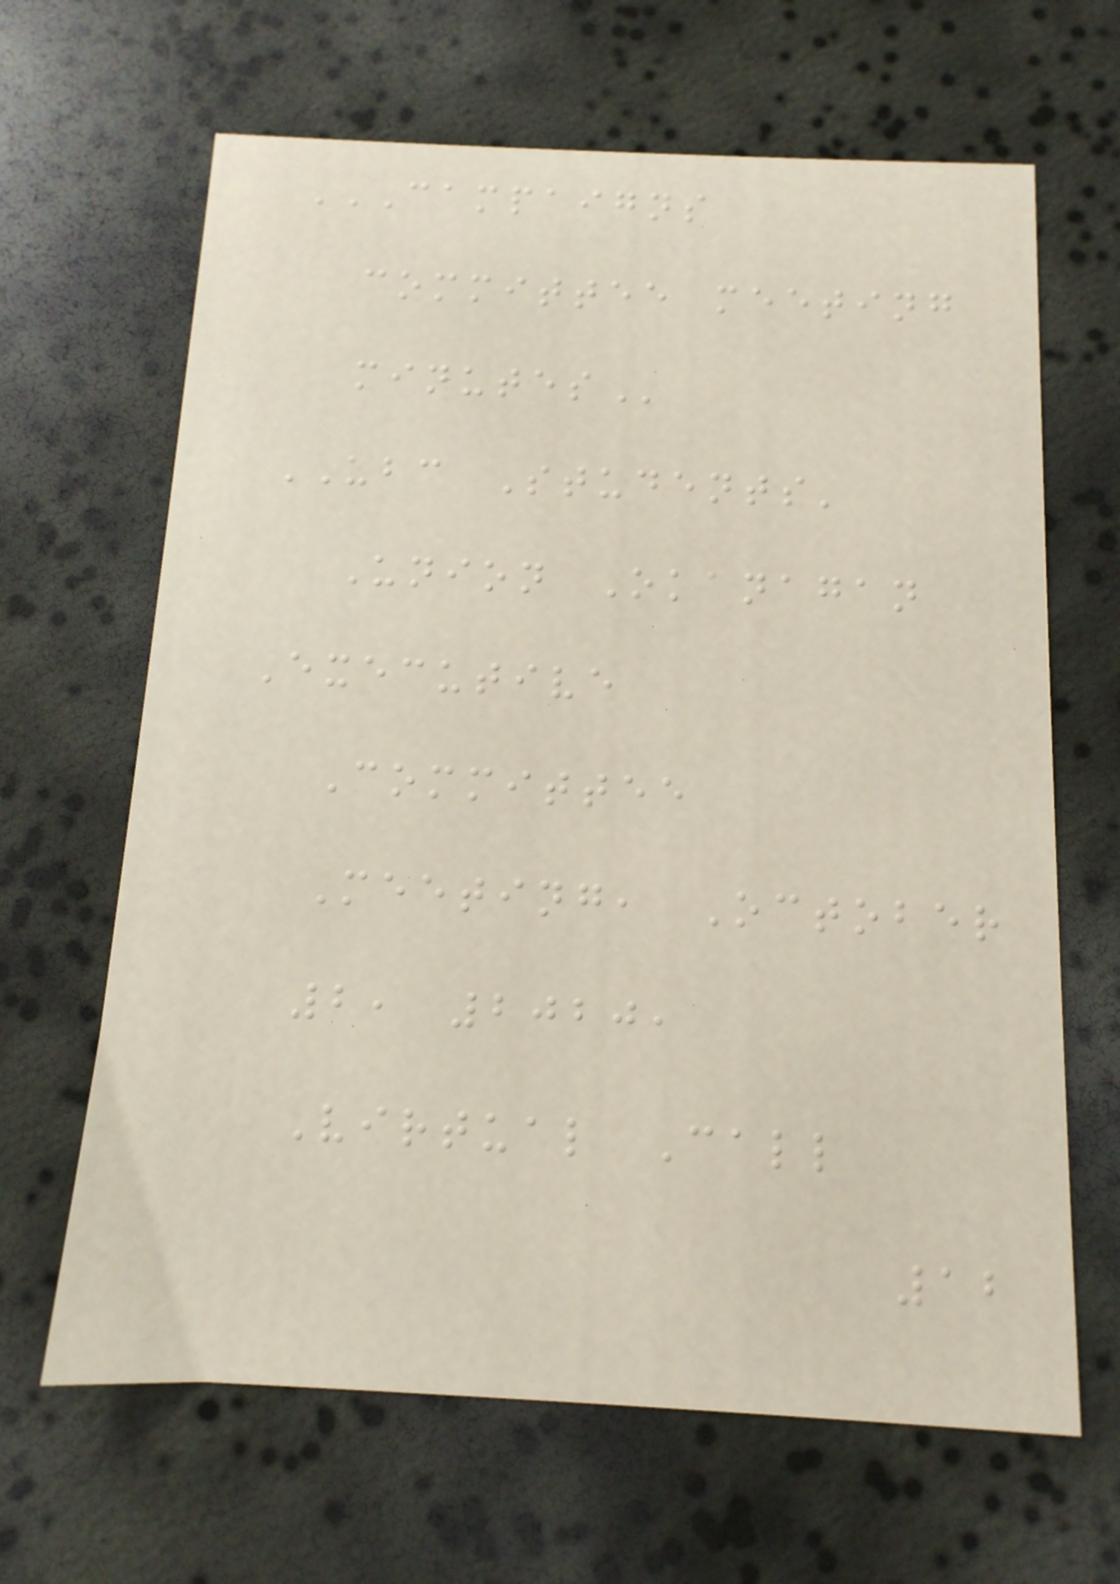CAMPAIGNS
COMMITTEE MEETING
MINUTES
UBC Students'
Union Okanagan
Executive
Committee
Meeting, October
2, 2020,
Virtual Call
12
